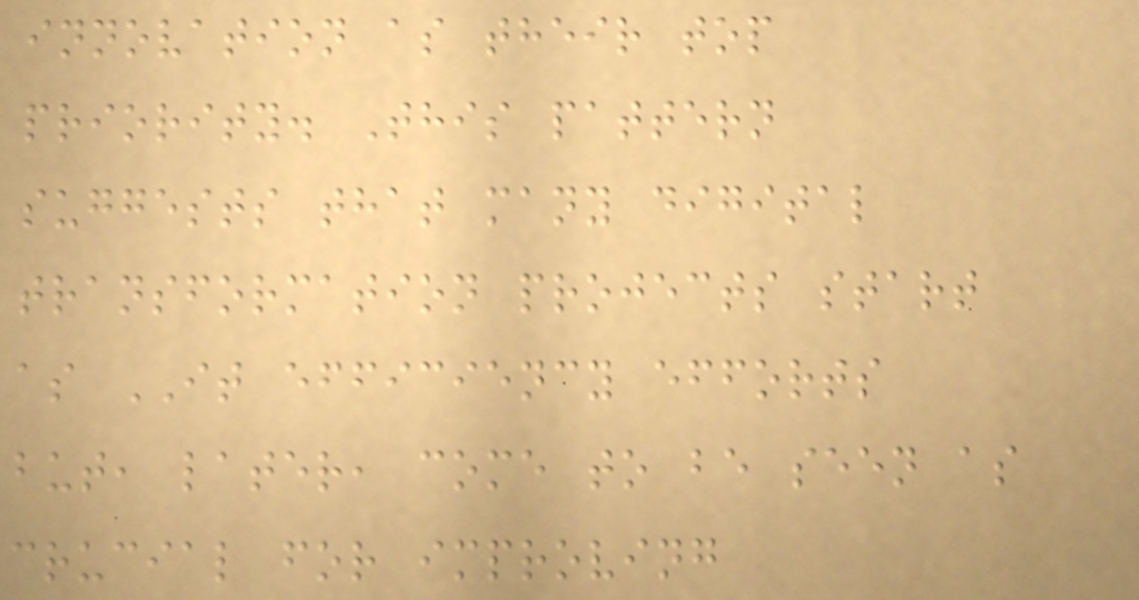innovation as their top
priority. This pattern
suggests that many digital
transformation projects start
as IT efficiency efforts
but, later, come to be seen as
crucial for improving
